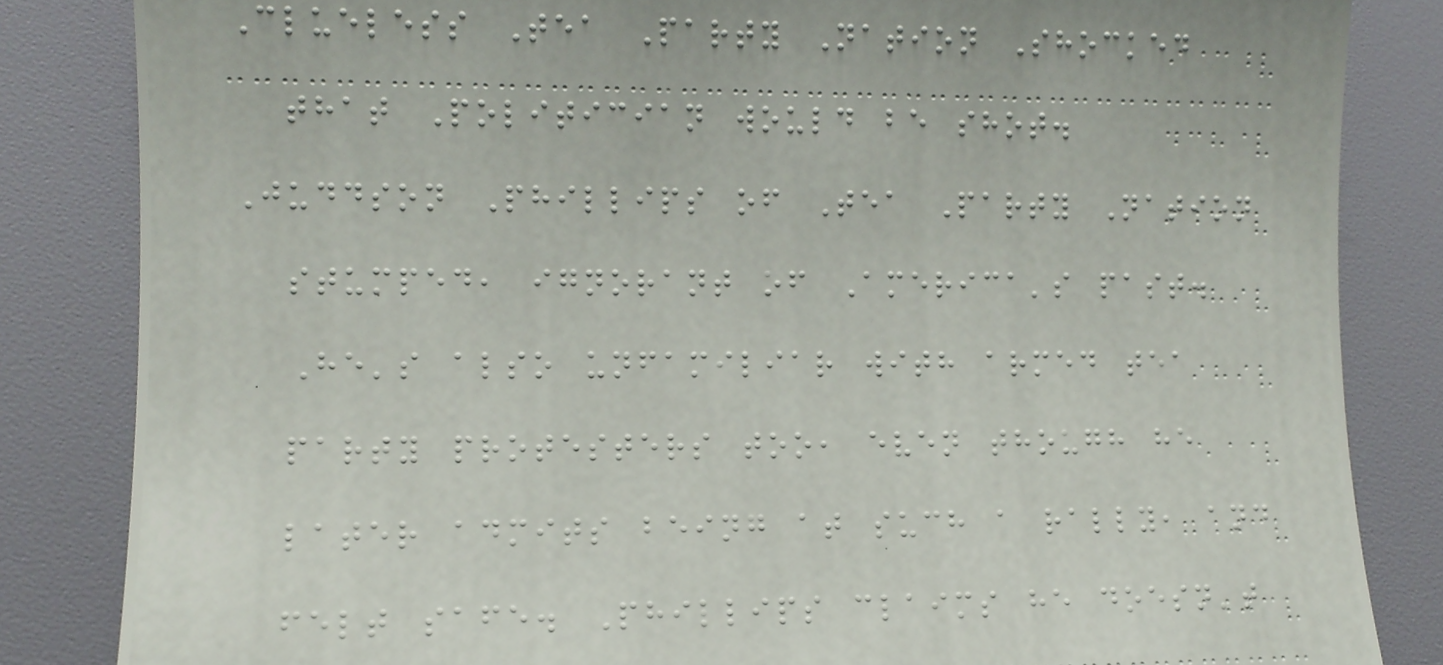Clueless Tea Party Nation Shocked
that Politician would be shot.
Juddson Phillips of Tea Party Nation
stumped, ignorant of America's past.
He's also unfamiliar with armed tea
party protesters too, even though he
later admits being at such a rally, and
felt safe. Phillips claims he doesn't
